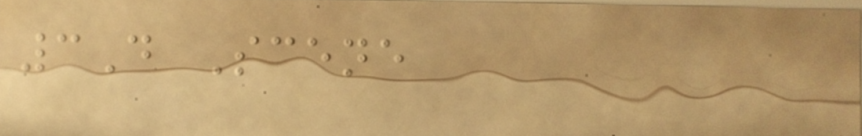3D Scene
